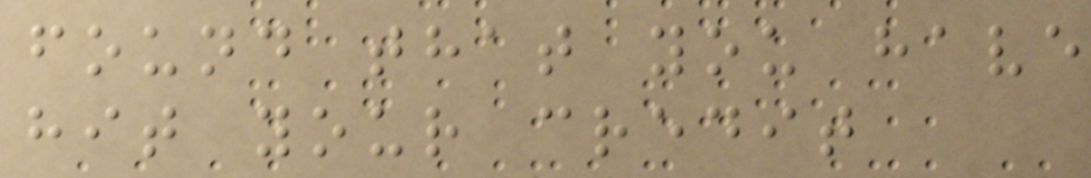found that you have
hit your credit
